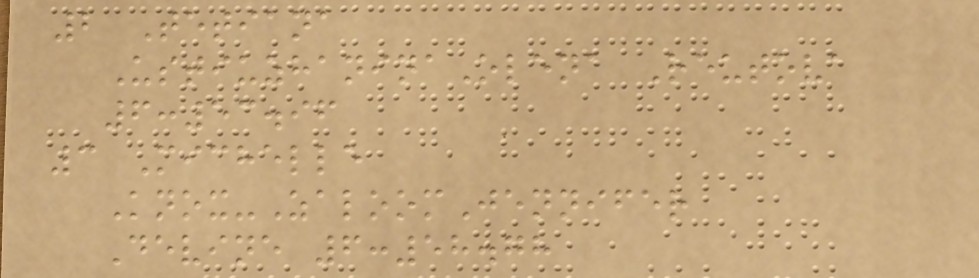2 Tetiana
UstiuzhaninaOlena Reutova
6:53.96
3 Michelle
Knox-ZaloomJennifer
Devine 6:58.78
